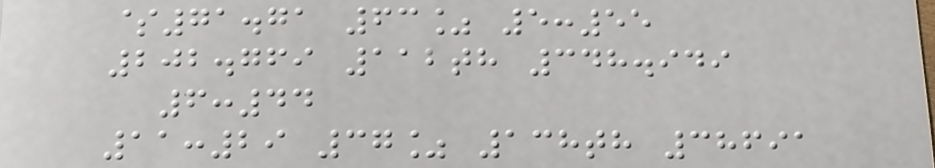$71.71 63% 5:55
202.769 112th 348.949
6:44
11:29 37% 138th 38691
